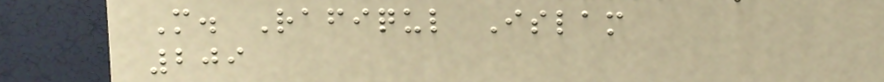M. Rafiqul Islam
209
